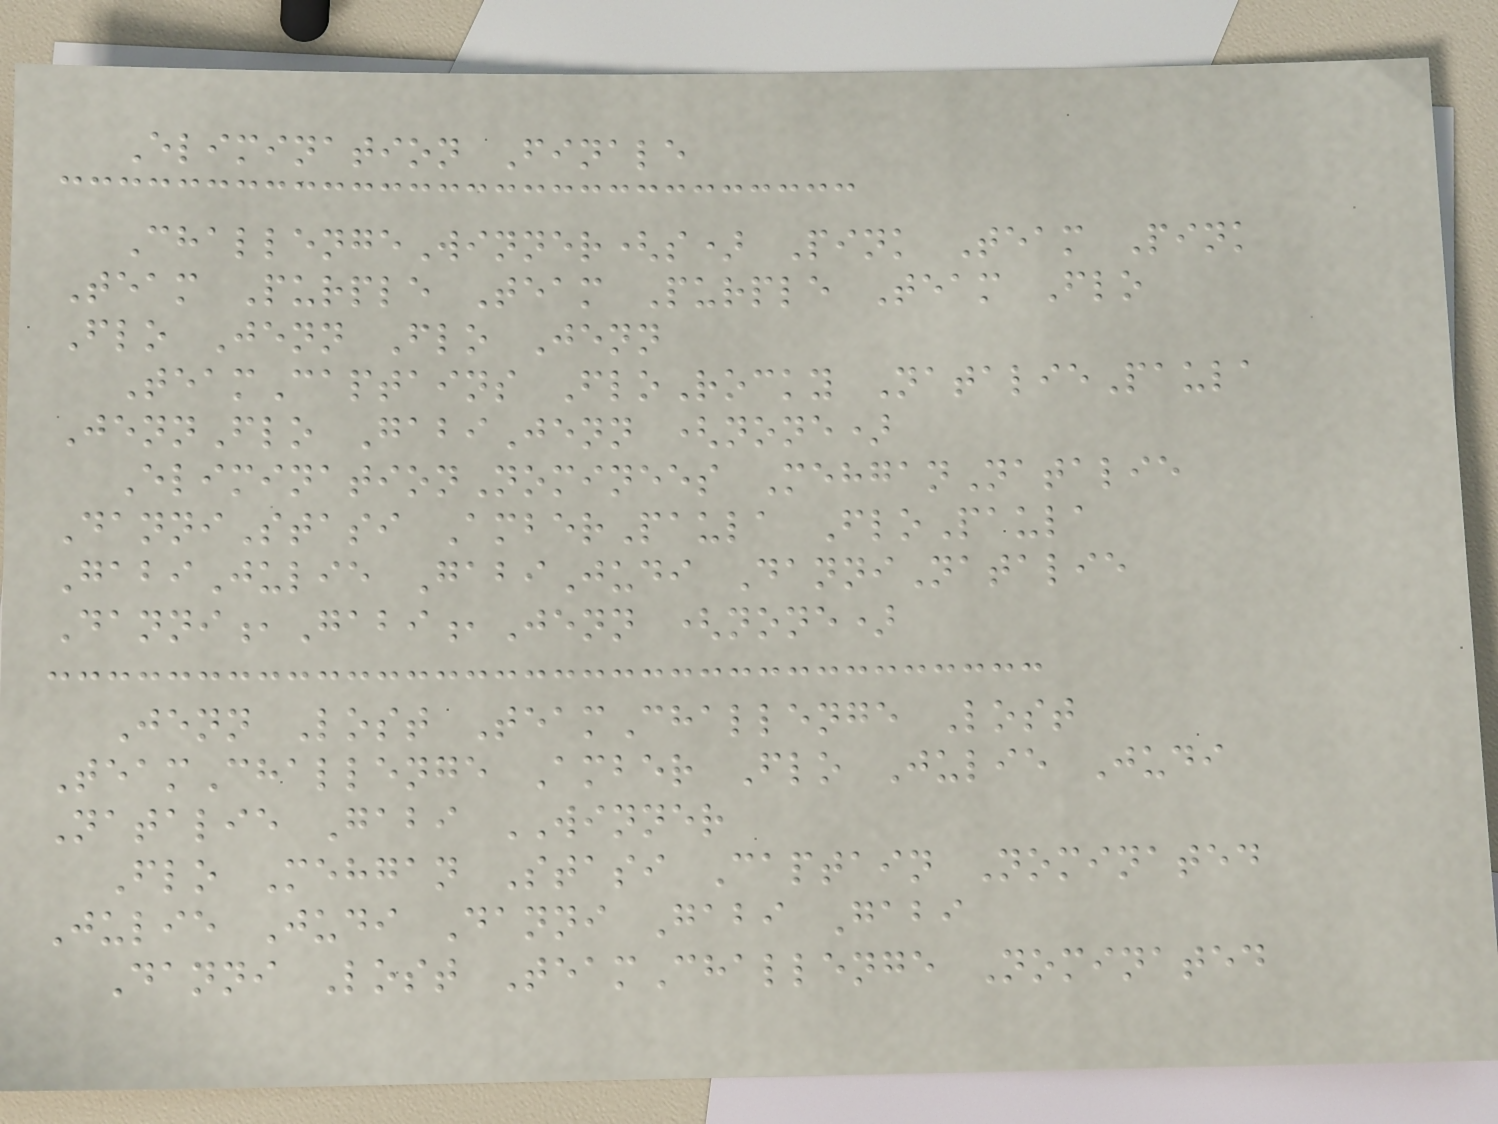Elimination Finale
ChallengeWinner(s) Pink Team Pink
Team Purple Team Purple Team Flo
Flo Jenn Flo Jenn
TeamCaptains FloRocky NataliePaula
JennFlo GabiJenn (none)
EliminationNominees MehganNatalie
DanniStasi AmberPaula FloPaula
GabiJulie GabiJudi DanniNatalie
Danni,Gabi,Jenn (none)
Jenn Lost TeamChallenge Lost
TeamChallenge Amber Flo Julie Judi
Natalie Gabi WINNER
Flo Mehgan Stasi Captain Nominated
Julie Judi Danni Gabi Gabi
Danni Lost TeamChallenge Nominated
